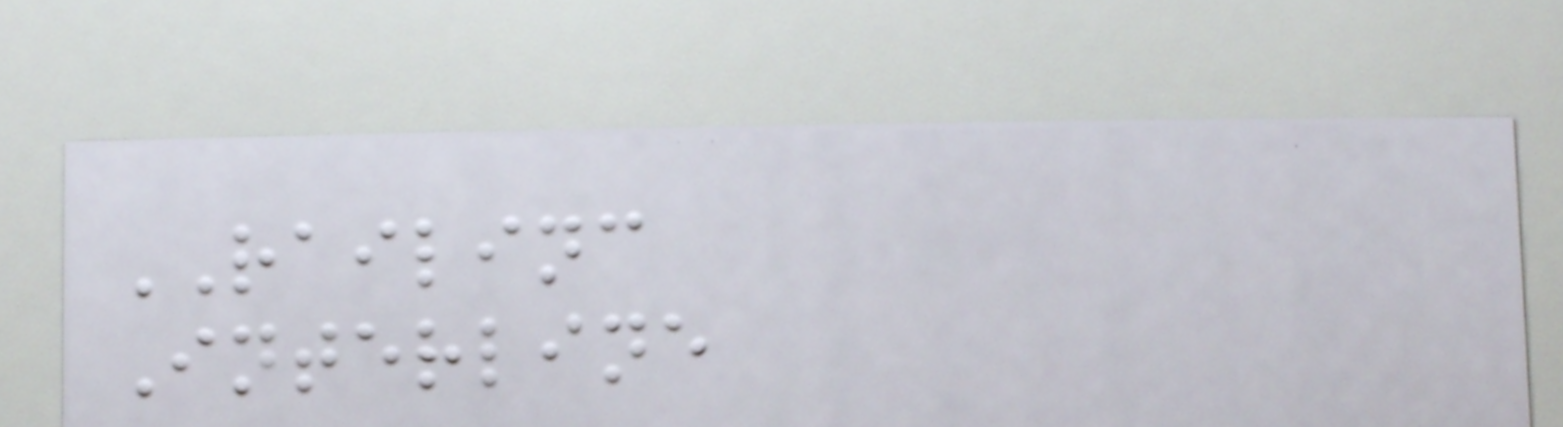RAILINC
Interline
